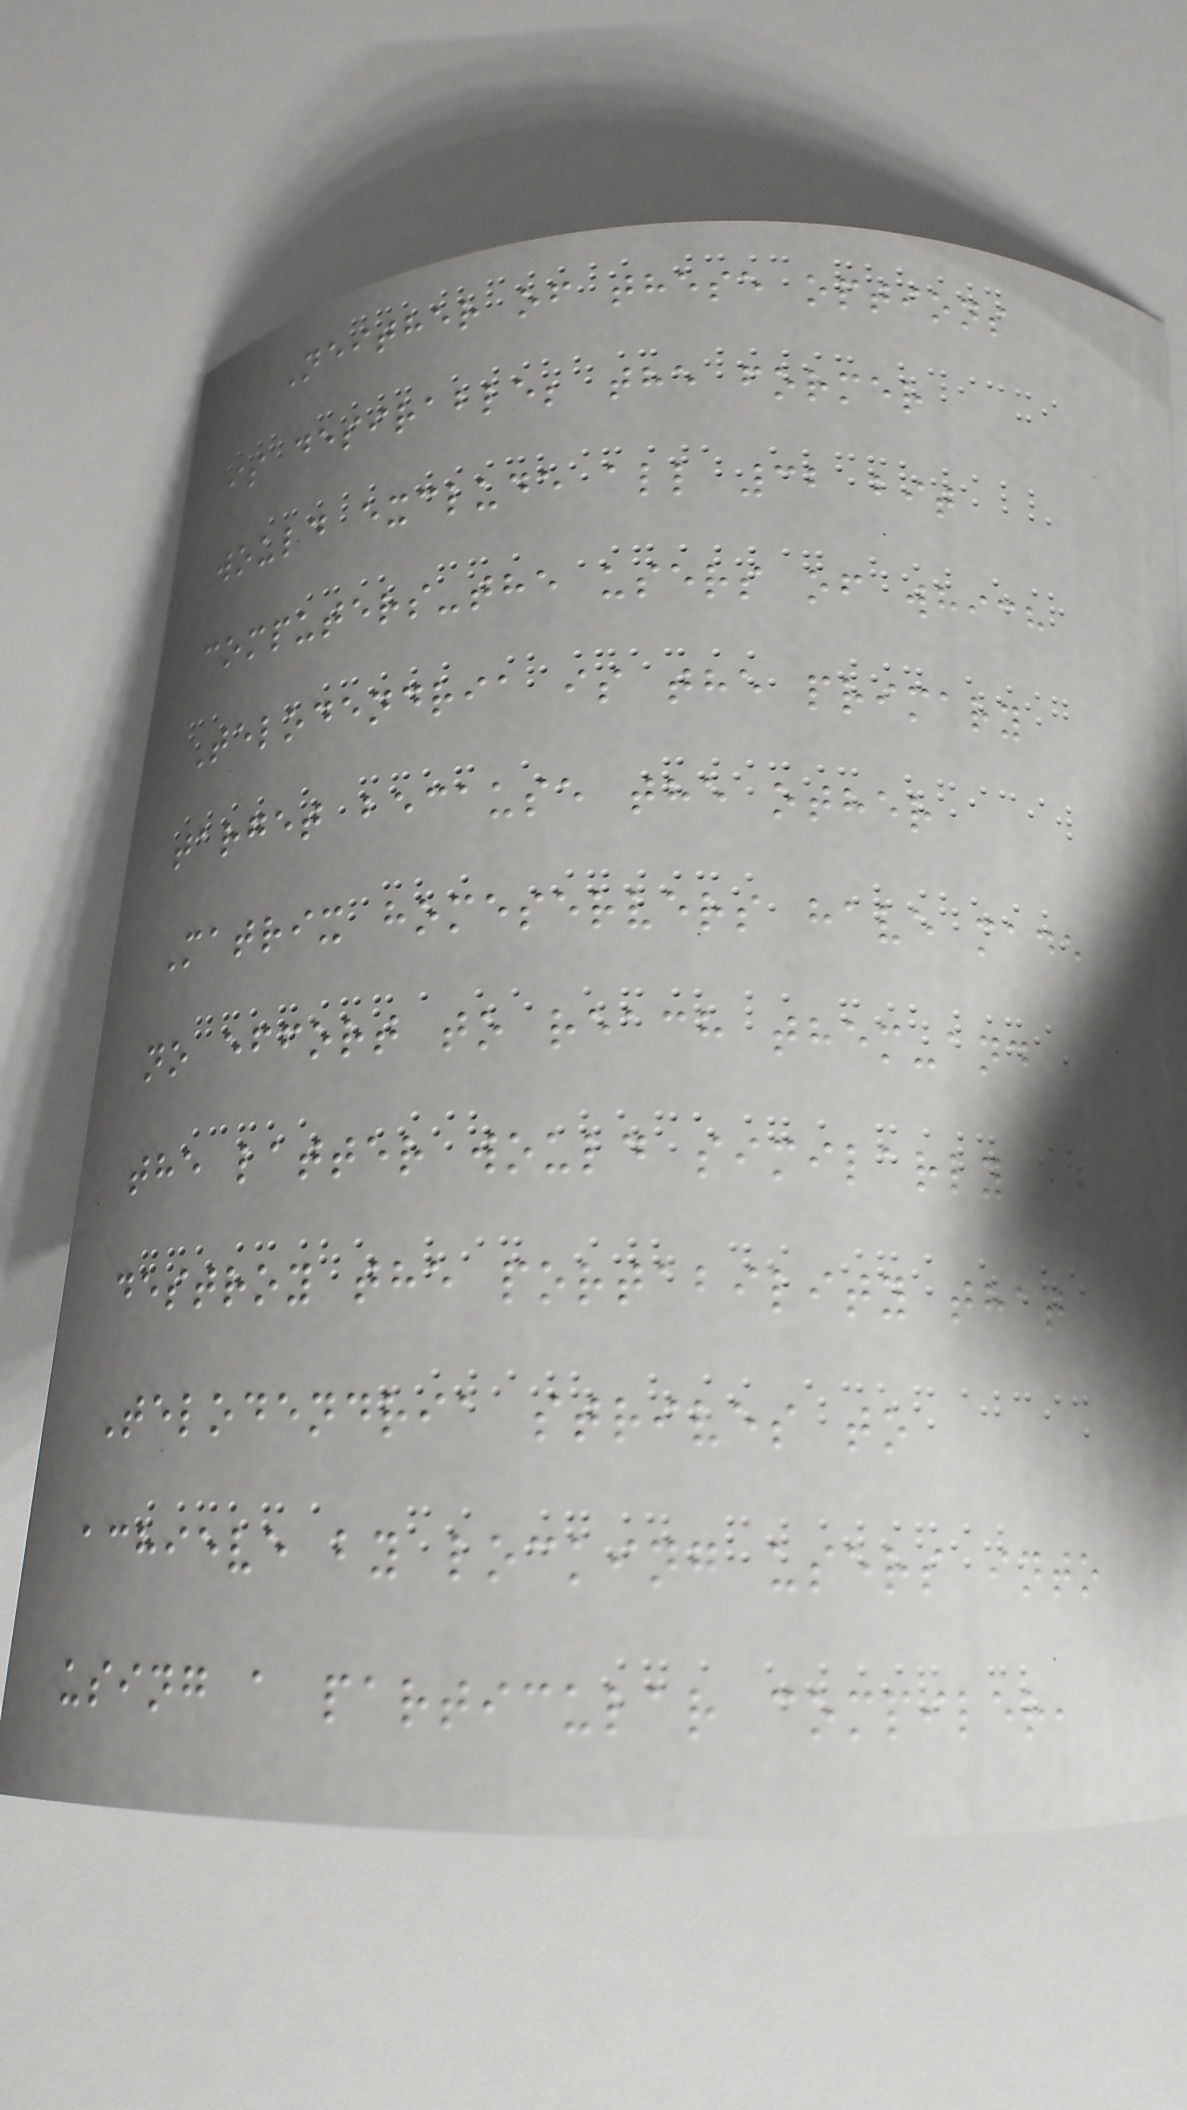Neither of these options
is desirable; the former
would exclude all 32 bit
computers-the users of which
Telodendria is the primary
target because the other
Matrix homeservers have made
no effort to reach them-and
the latter would similarly
destroy the portability that
Telodendria strives to
achieve by locking users into
using a particular compiler,
